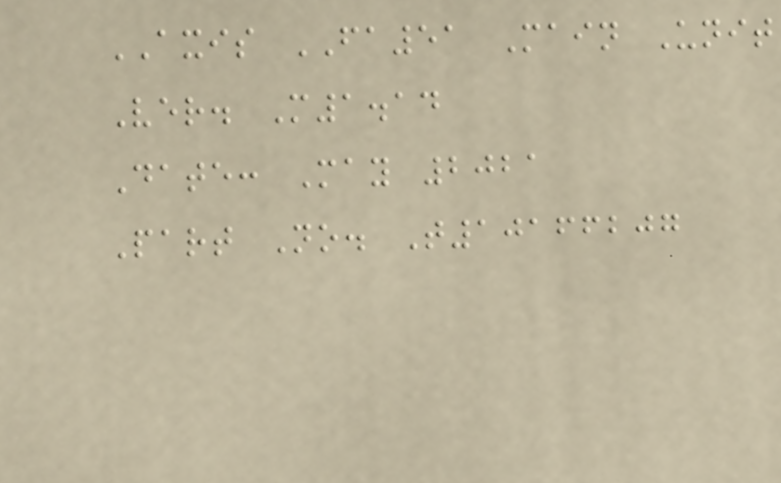AXIS FA51 Main Unit
Ver. M1.14
Date: May 2021
Part No. T10166207
